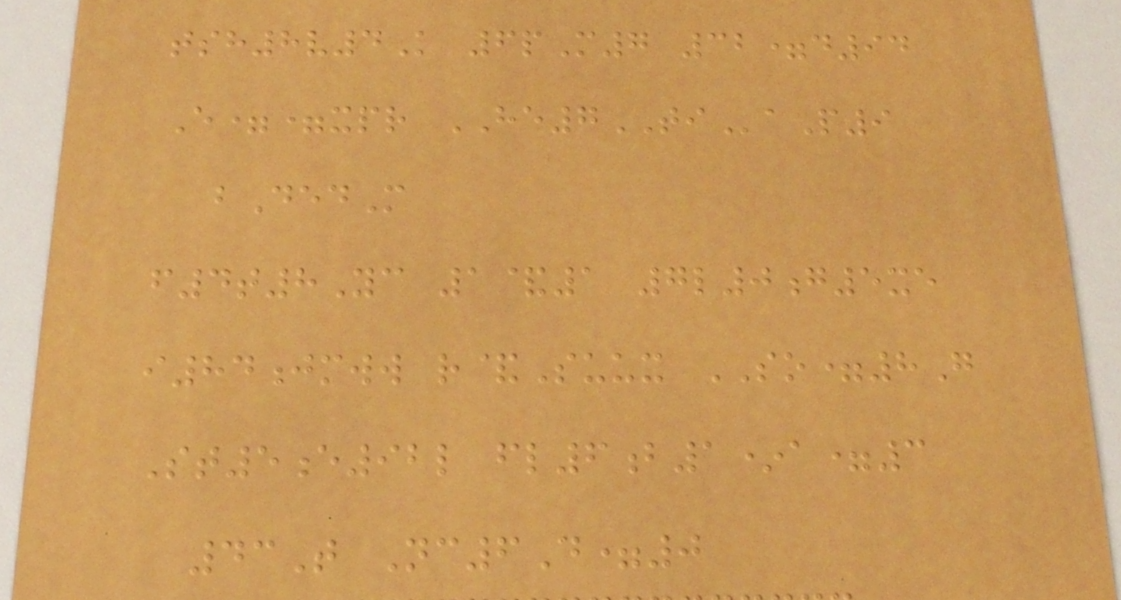tsh8v4K 6pM7 32=d94
E==xpr HE7TIaP9
bDedM
f4t8Yc 1&1 7l0g5xe
i84jmww r&Suux SO=8G
St5e92l fl6b1*a=3
43T Nc6D=0
